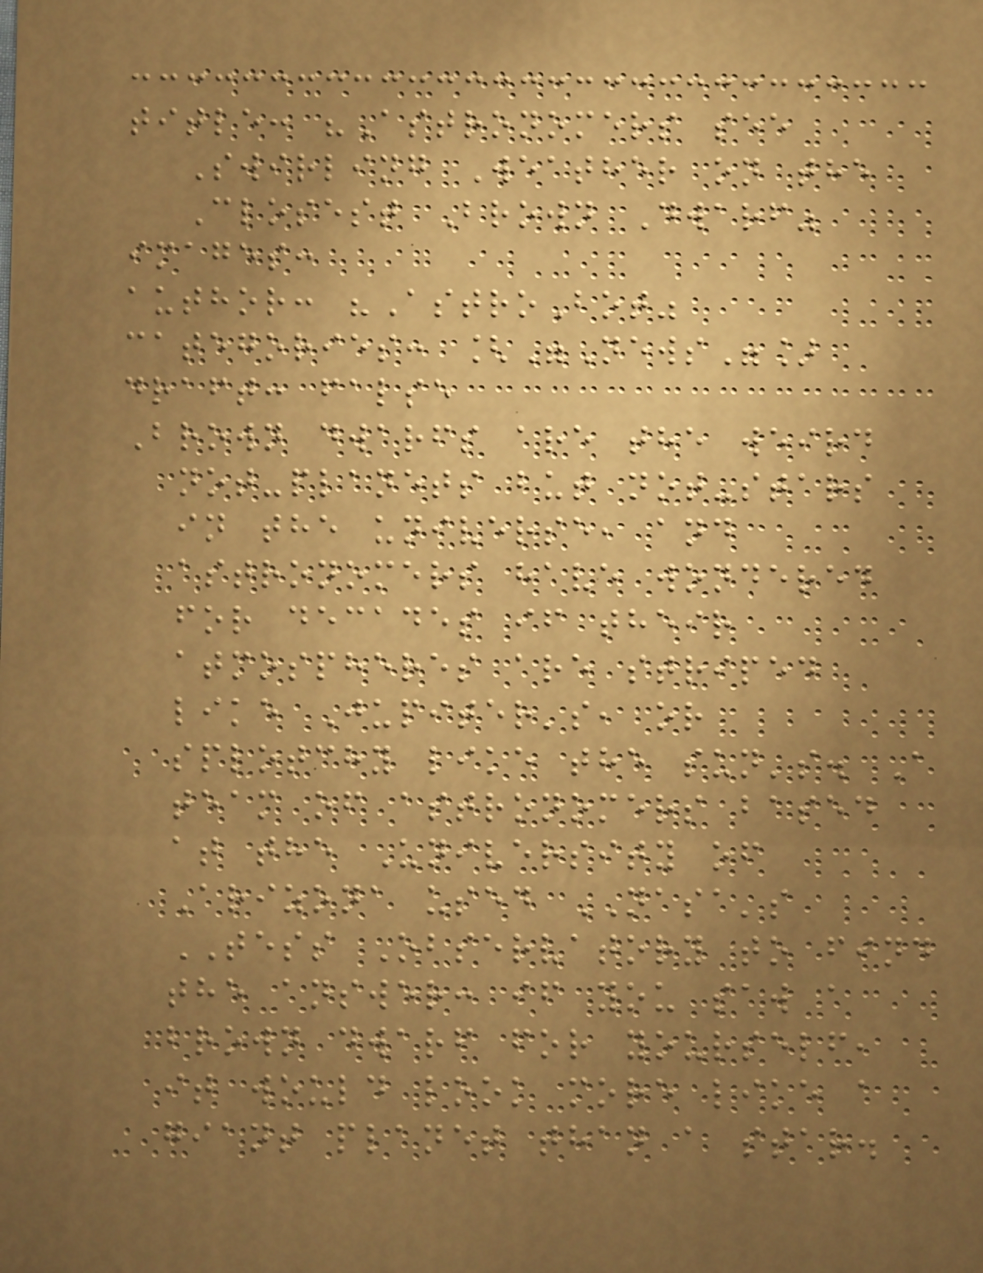title: "Astronomers see
Swirling Weather on the
Closest Brown Dwarf"
images:
author: "AstroBot"
categories: ["News"]
draft: false
Brown dwarfs are the weird
not-planets but not-stars
in the universe, and
astronomers have wondered
for decades if their
atmospheres are striped
like Jupiter's, or
splotchy like the sun's. A
team of astronomers based
at the University of
Arizona used NASA's
TESS Observatory to find
the answer: if you saw a
brown dwarf for yourself,
it would look more like a
giant planet than a star.
